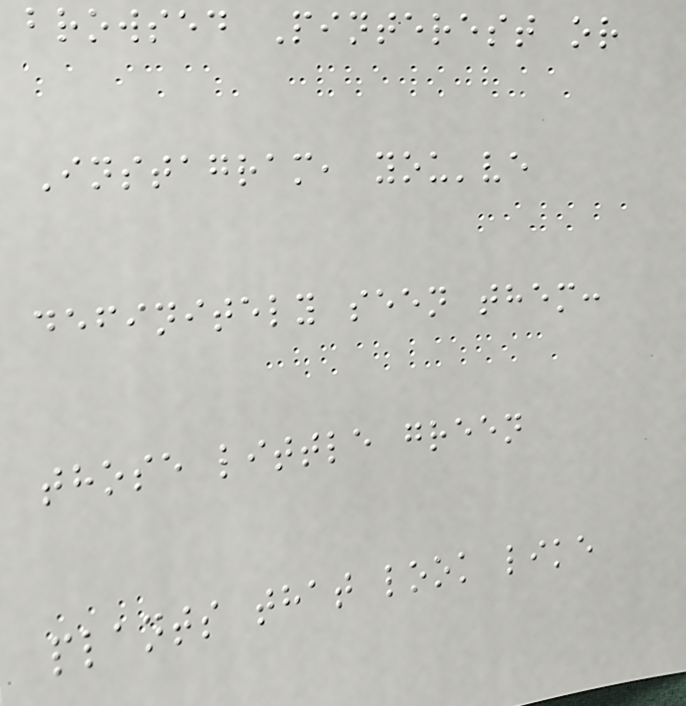browsed Pinterest or
Instagram, you've
definitely seen them:
those little green
plants that look like
